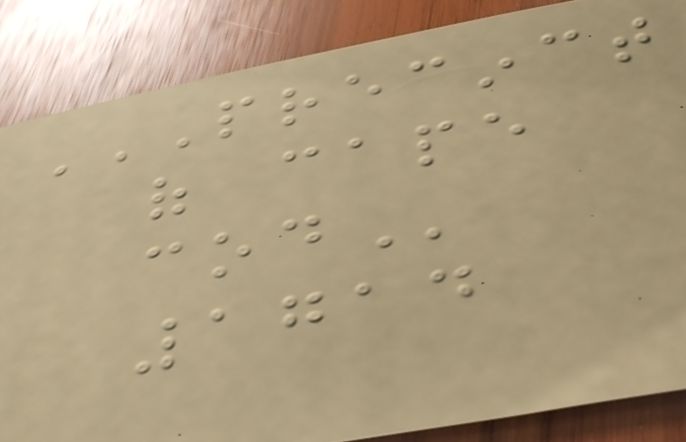PRECINCT
OF CAPE
COD
1714
